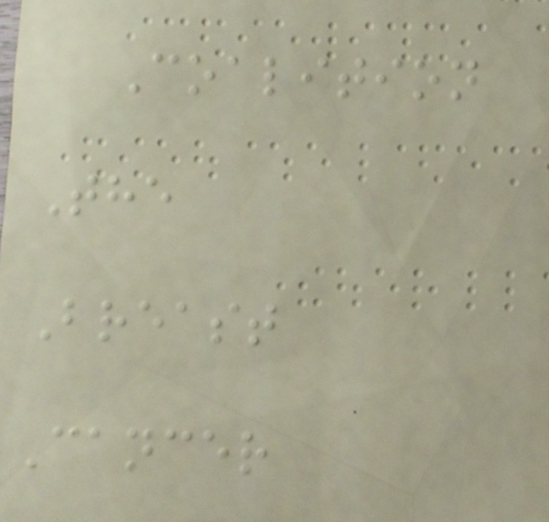Coalition
The
Breast
Cancer
